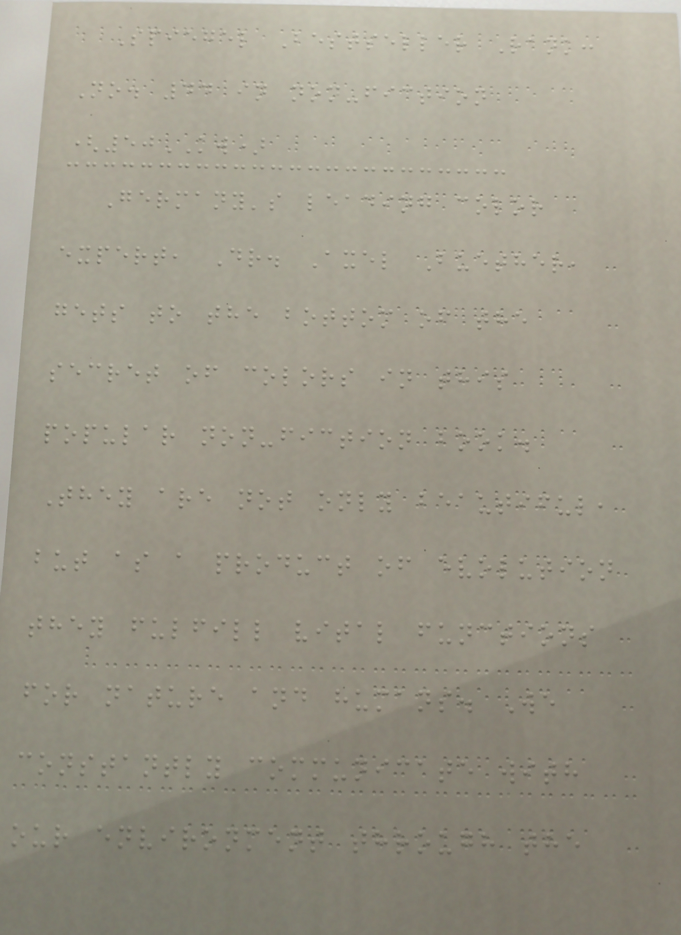Spiegel Bestseller Rank:
No. 44 in non-fiction
(50KW)
Germany's leading color
expert, Dr. Axel Buether,
gets to the bottom of the
secret of colors in this
popular non-fiction book.
They are not only beautiful,
but as a product of evolution
they fulfill vital functions
for nature and humans. We
constantly communicate with
our environment through the
